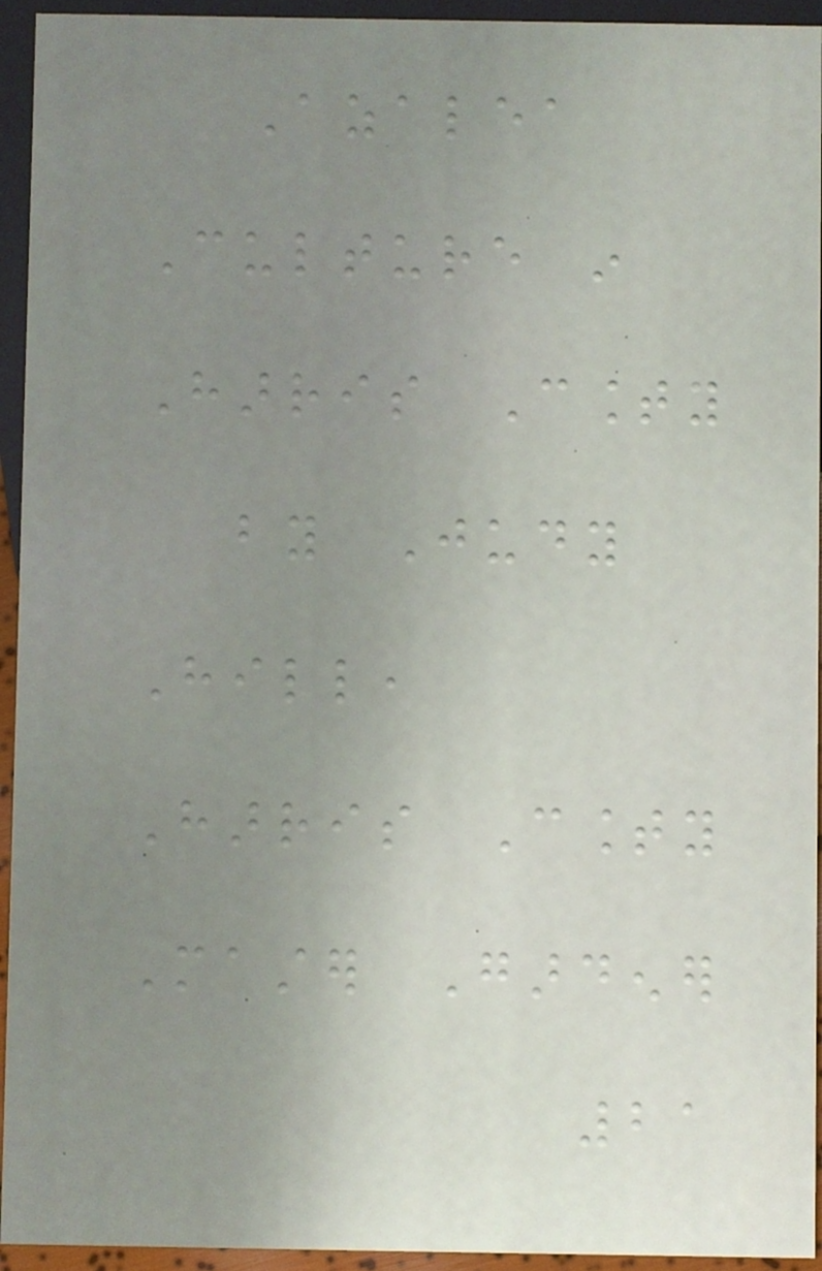Azalea
Culture in
Harris County
by Judy
Hill,
Harris County
Master Gardener
21
